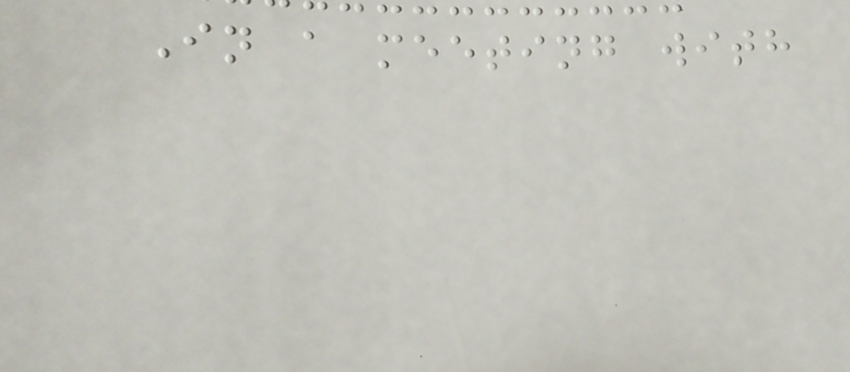In a meeting with
